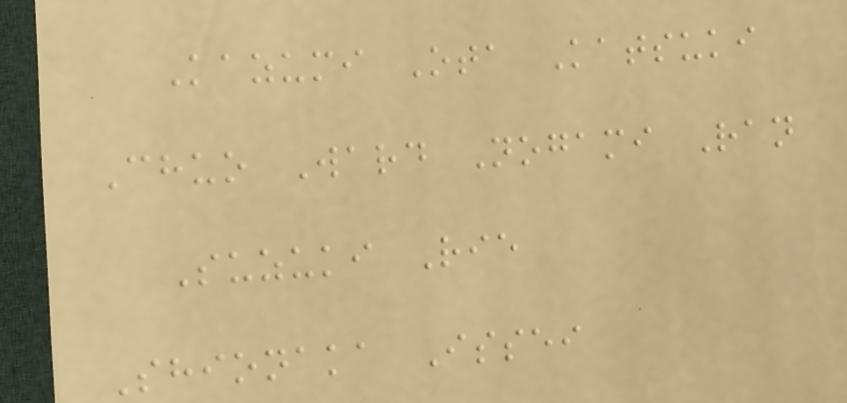Kazumi Ota Katsuki
Chuo Ward Nogami Ran
Suzuki Rie
Shionaka Issei
